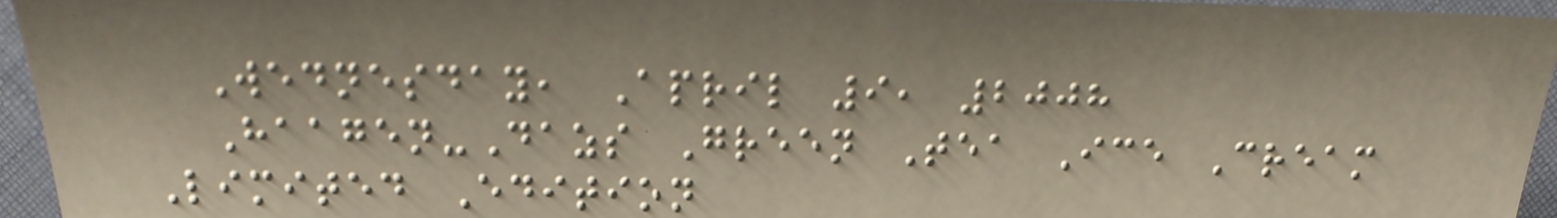Wednesday, April 9, 2008
Haagen-Dazs Green Tea Ice Cream
Limited Edition
